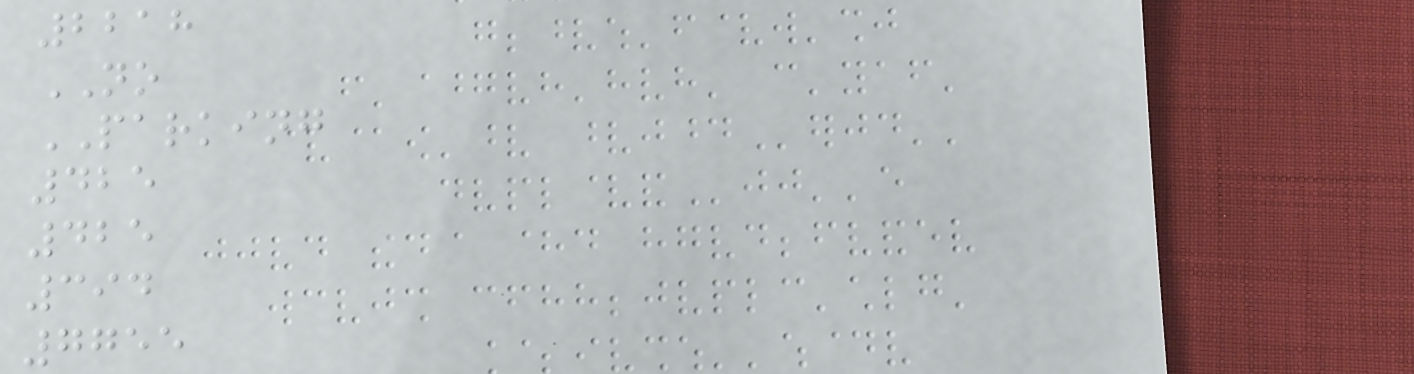2218
NO
PARKING
425
425
394
7755
